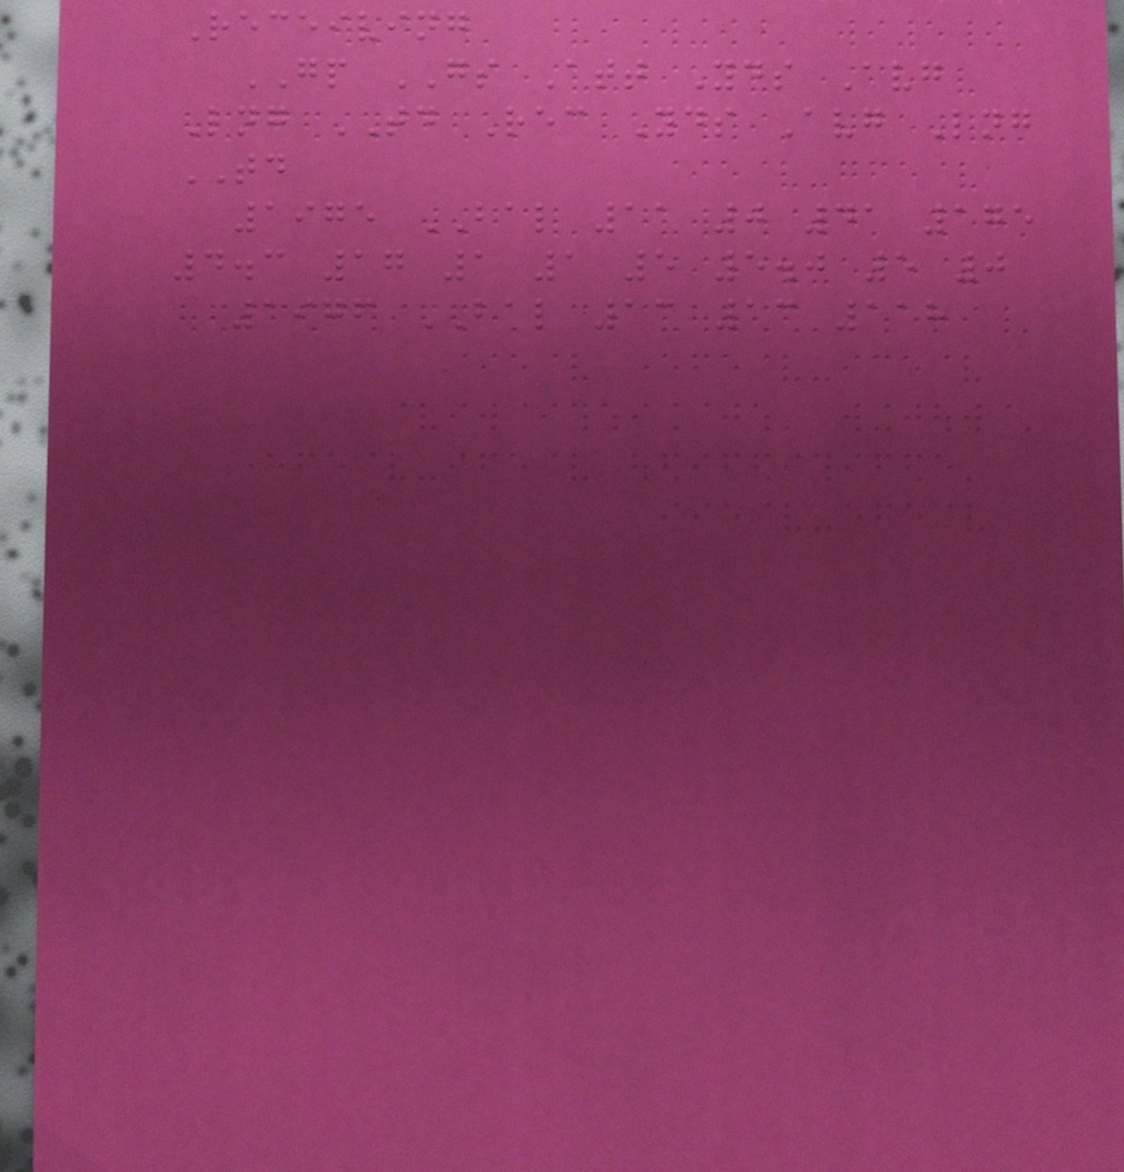Receiving
GP GS Att Yds Avg
Lng TD Rec Yds Avg Lng
TD
1975 BAL 11 0 41 175
4.3 17 1 1 5 5.0 5 0
1976 BAL 13 13 118
